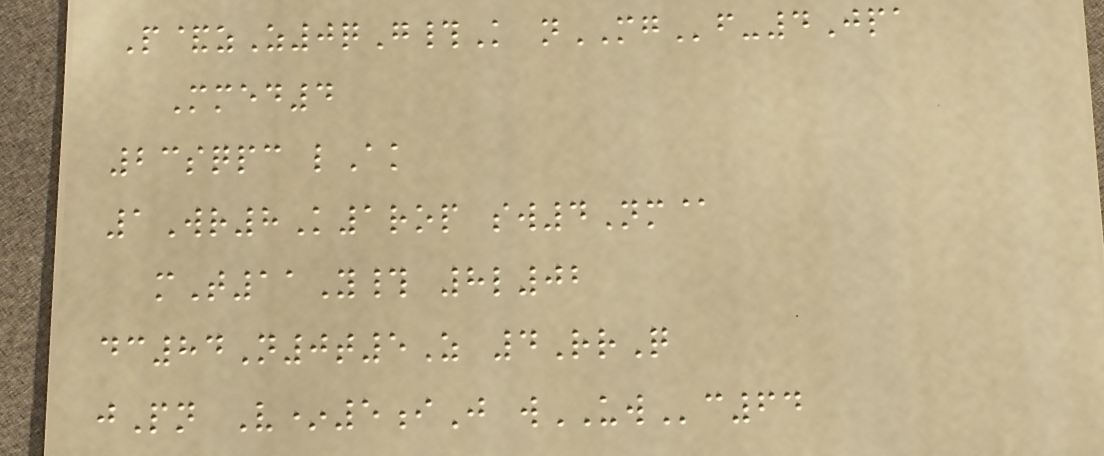P&zZ0qG#K nMGf-4Jpa
Mmed4
23sqpc lAk
1Wr8K1rop sw4Nm@
mT11Y# 8l02
dc84N0t5Z 4RrQ
jPn V*5iJ wUWc64
